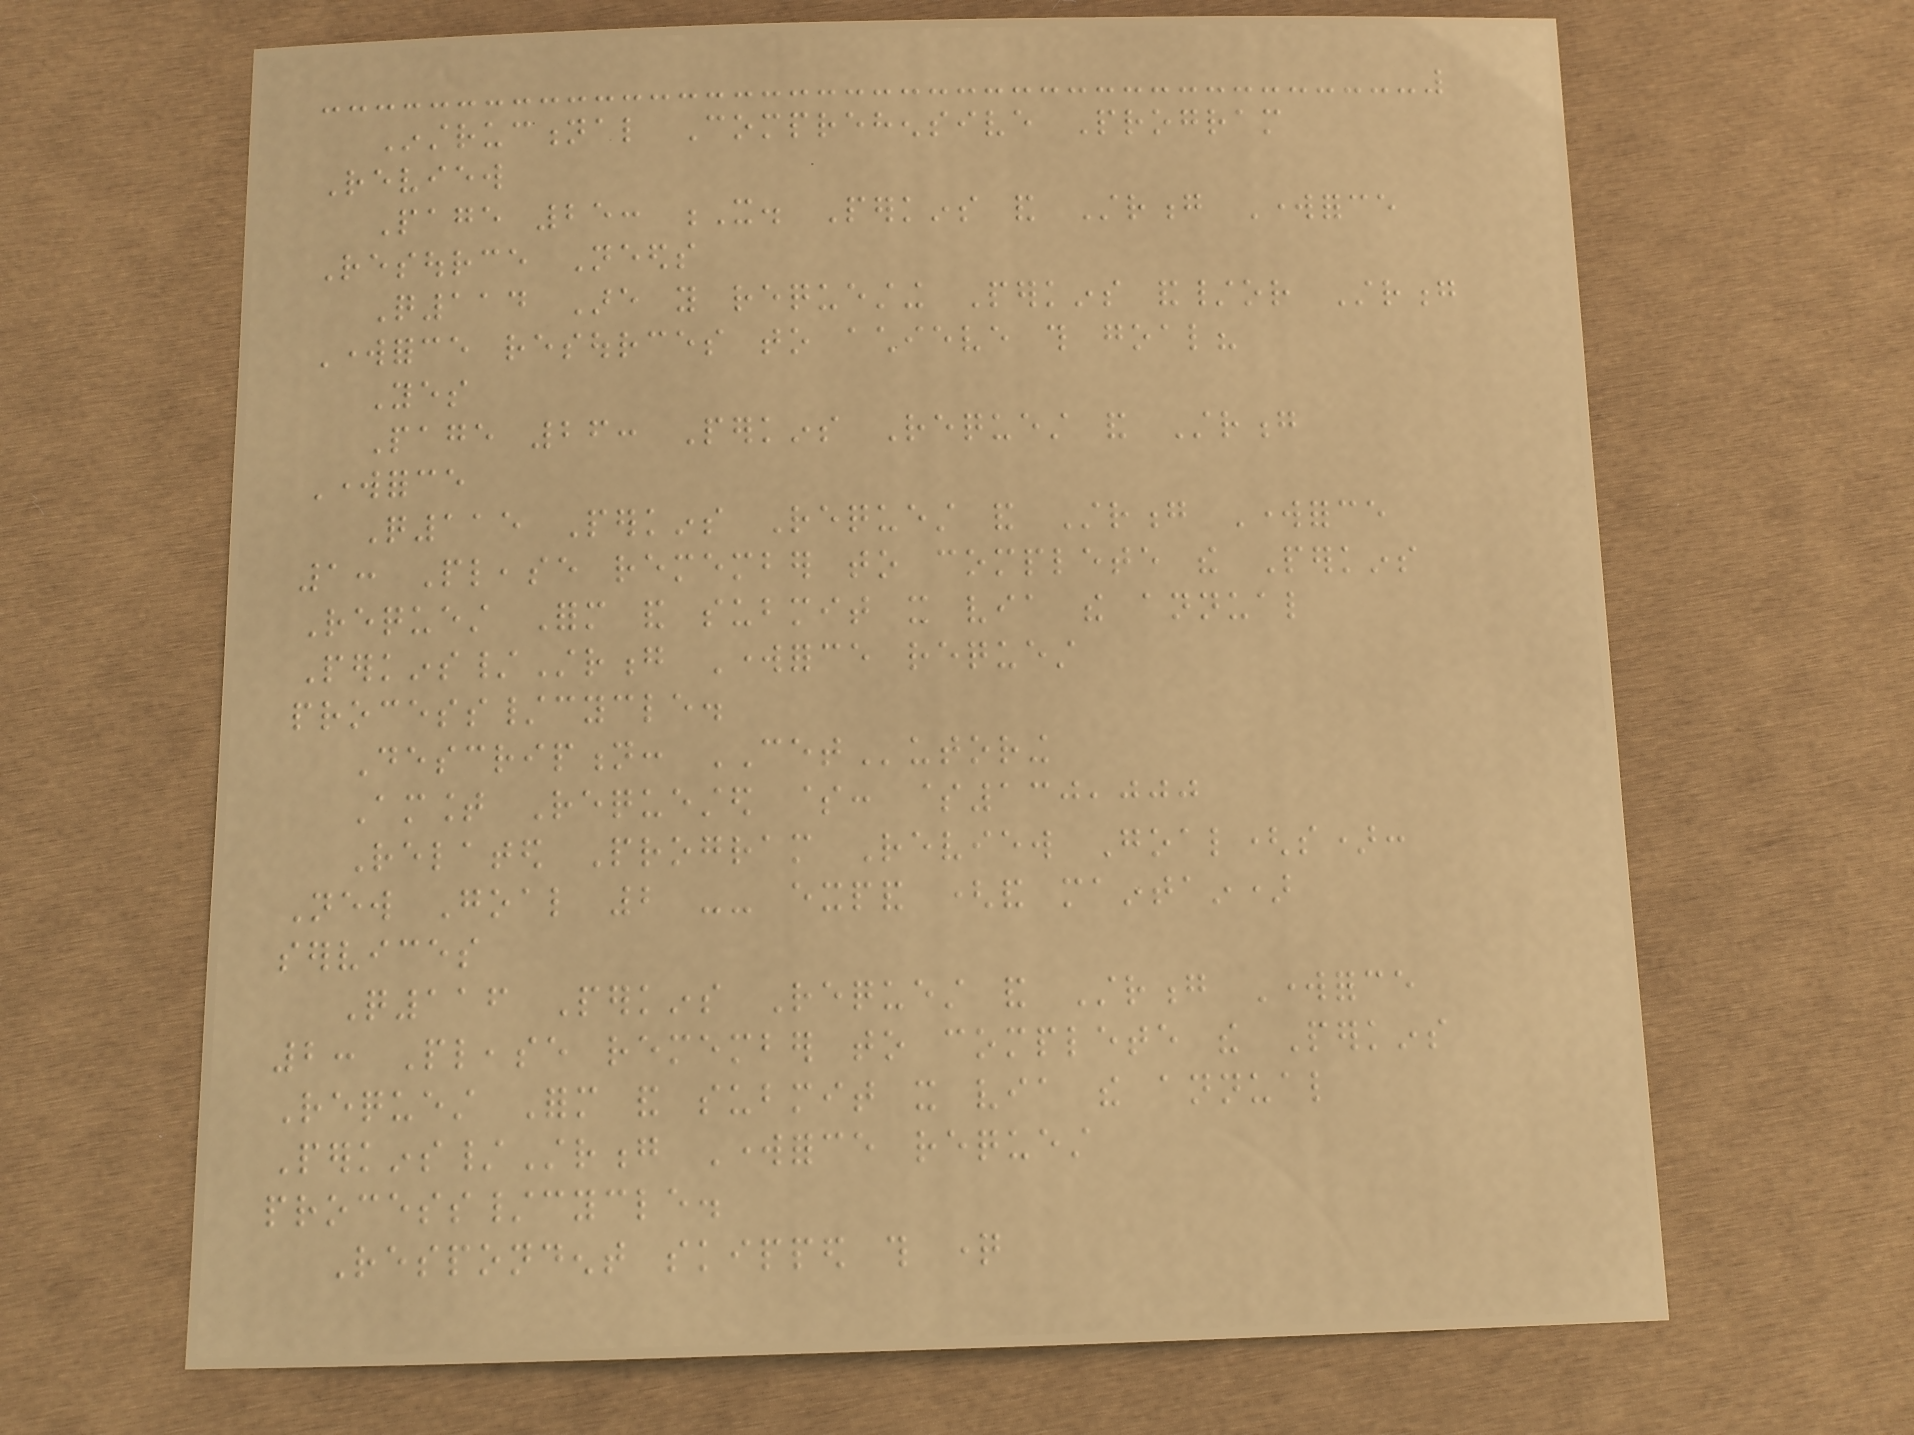Instructional Comprehensive Program
Review
Page 25: X. Perkins and Strong Workforce
Resource Needs
Q114 Are you requesting Perkins and/or Strong
Workforce resources to achieve this goal?
Yes
Page 26: Perkins Request and Strong
Workforce
Q115 Perkins Request and Strong Workforce
1: Please remember to complete the Perkins
Request Form and submit it via the annual
Perkins/Strong Workforce request
process/cycle.
Description: CETutoring
Amount Requested $: $130,000
Related Program Review Goal(s):
New Goal 2 -- expand (and maintain)
services
Q116 Perkins Request and Strong Workforce
2: Please remember to complete the Perkins
Request Form and submit it via the annual
Perkins/Strong Workforce request
process/cycle.
Respondent skipped this question
